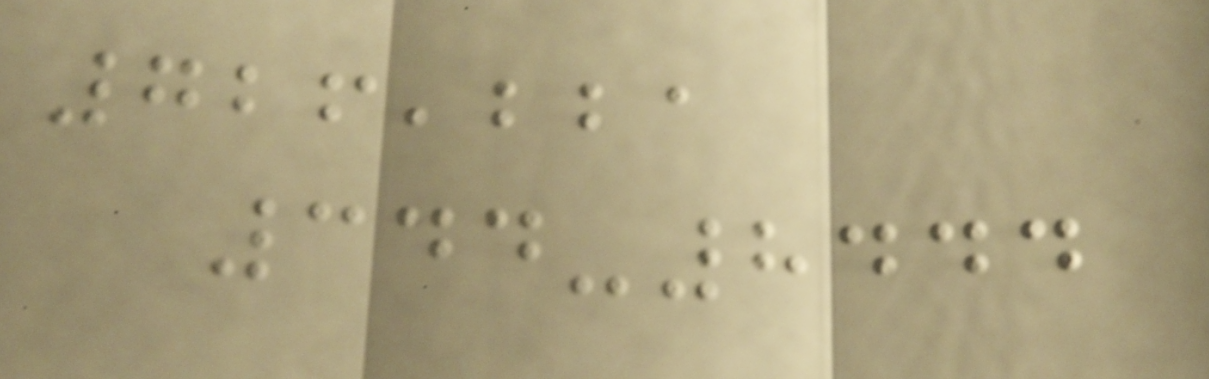726,221
344-8444
